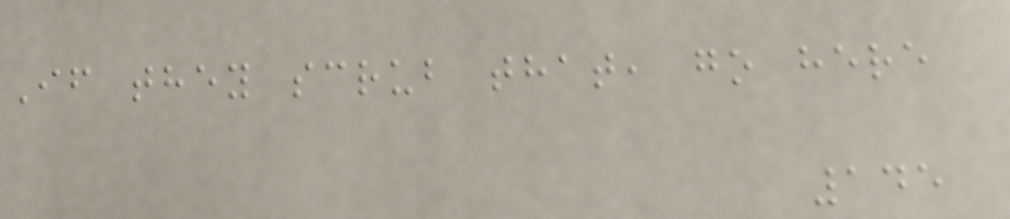If they scrub that, go here
145
